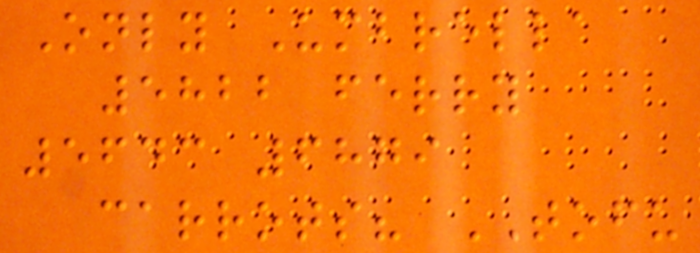Only Umbrella
5822 ferry
5643 6879
carrots? TOFU
